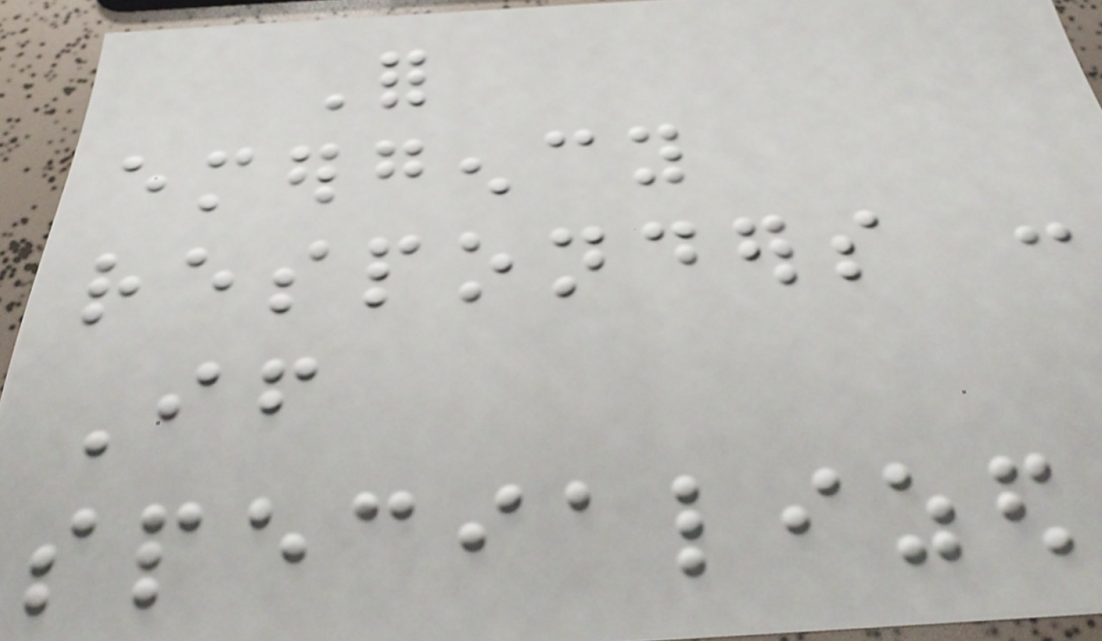For
emergency
responders :
If
specialized
